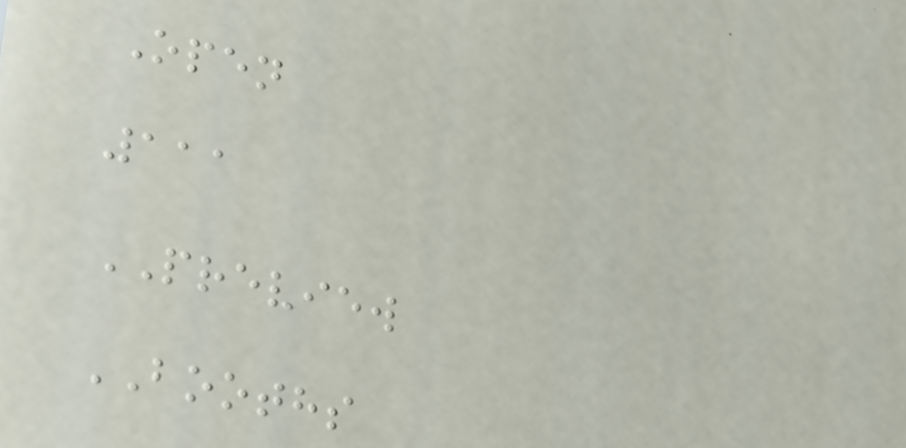Open
111
PREVIEW
BOOTHS
